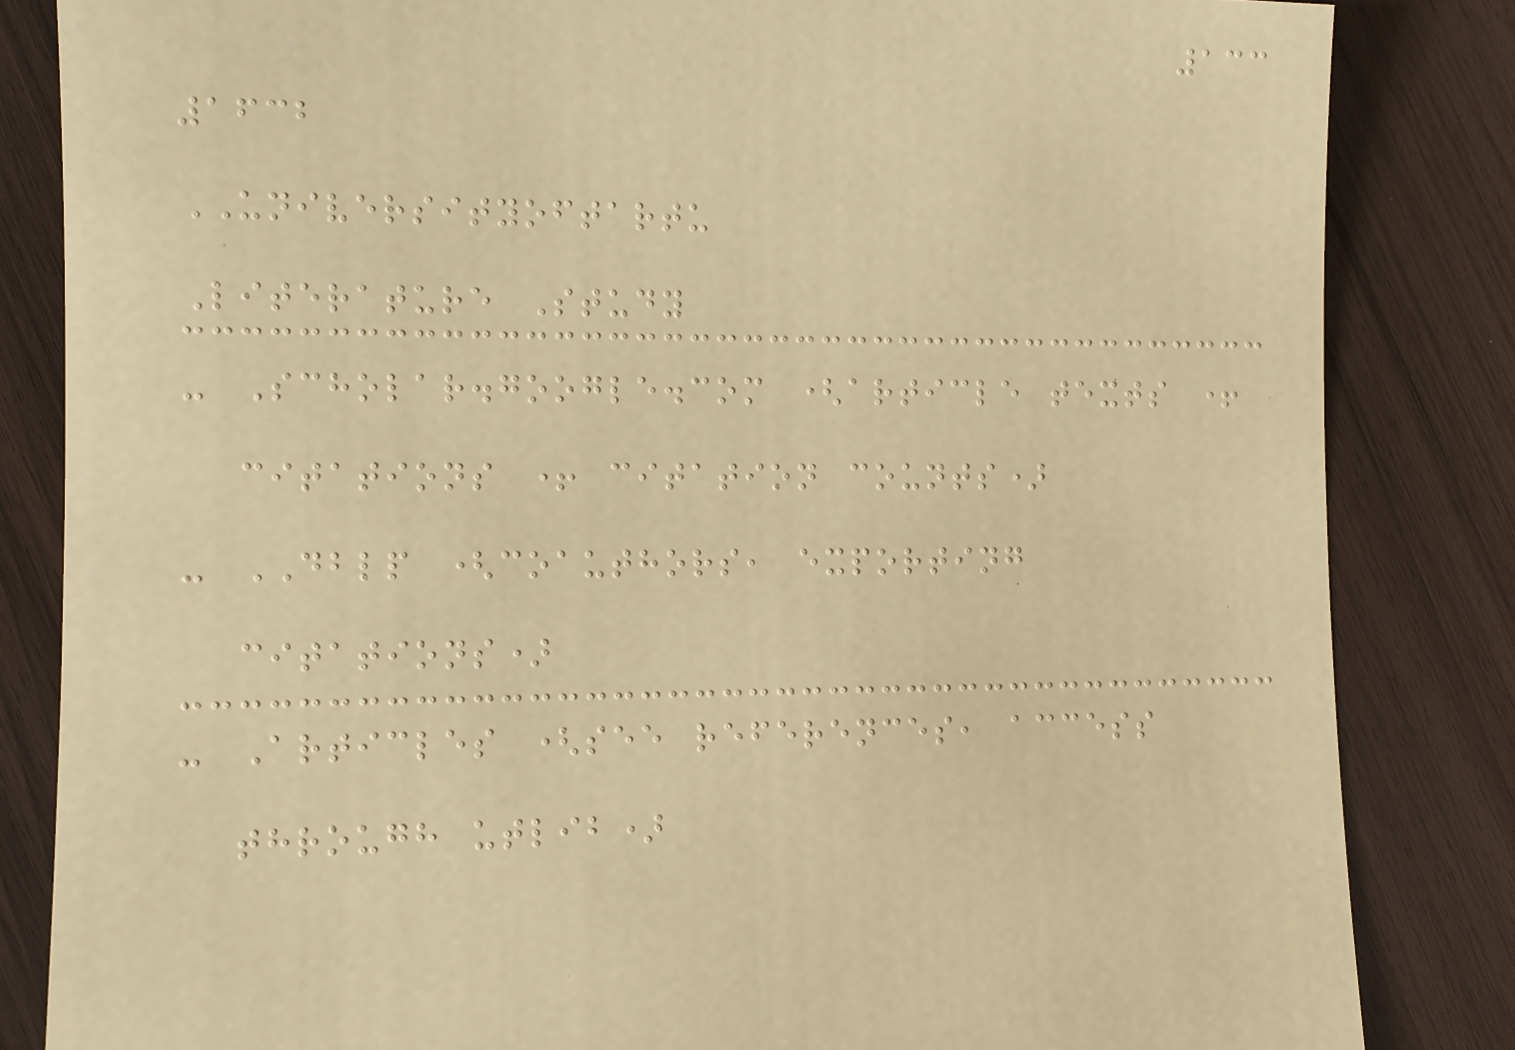133
1632
UNIVERSITYOFTARTU
Literature Study
- Scholar.google.com (article texts +
citations + citation counts)
- DBLP (coauthors, exporting
citations)
- Articles (see references, access
through utlib)
